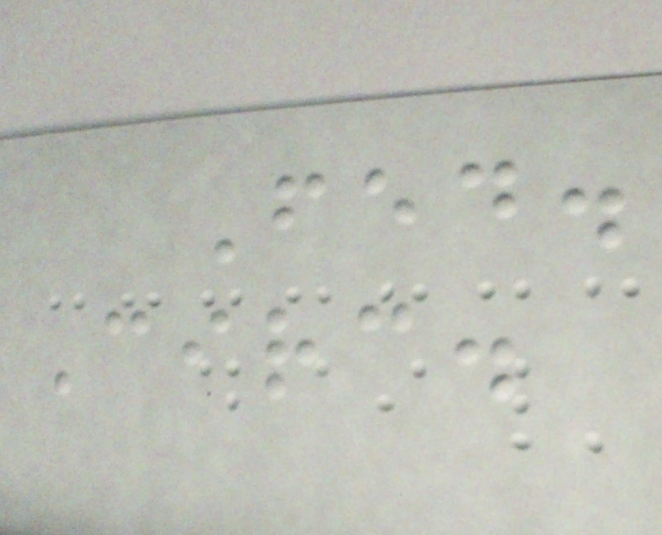Fed.
Circ.
